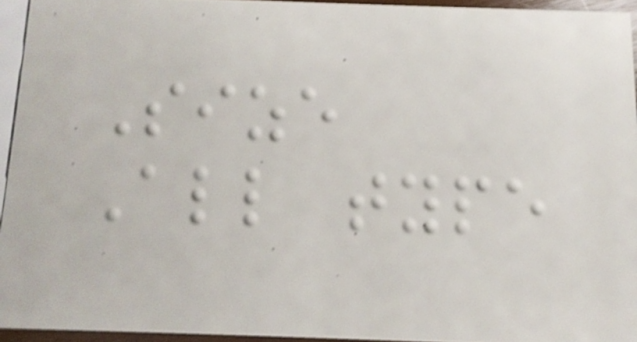Size
All type
